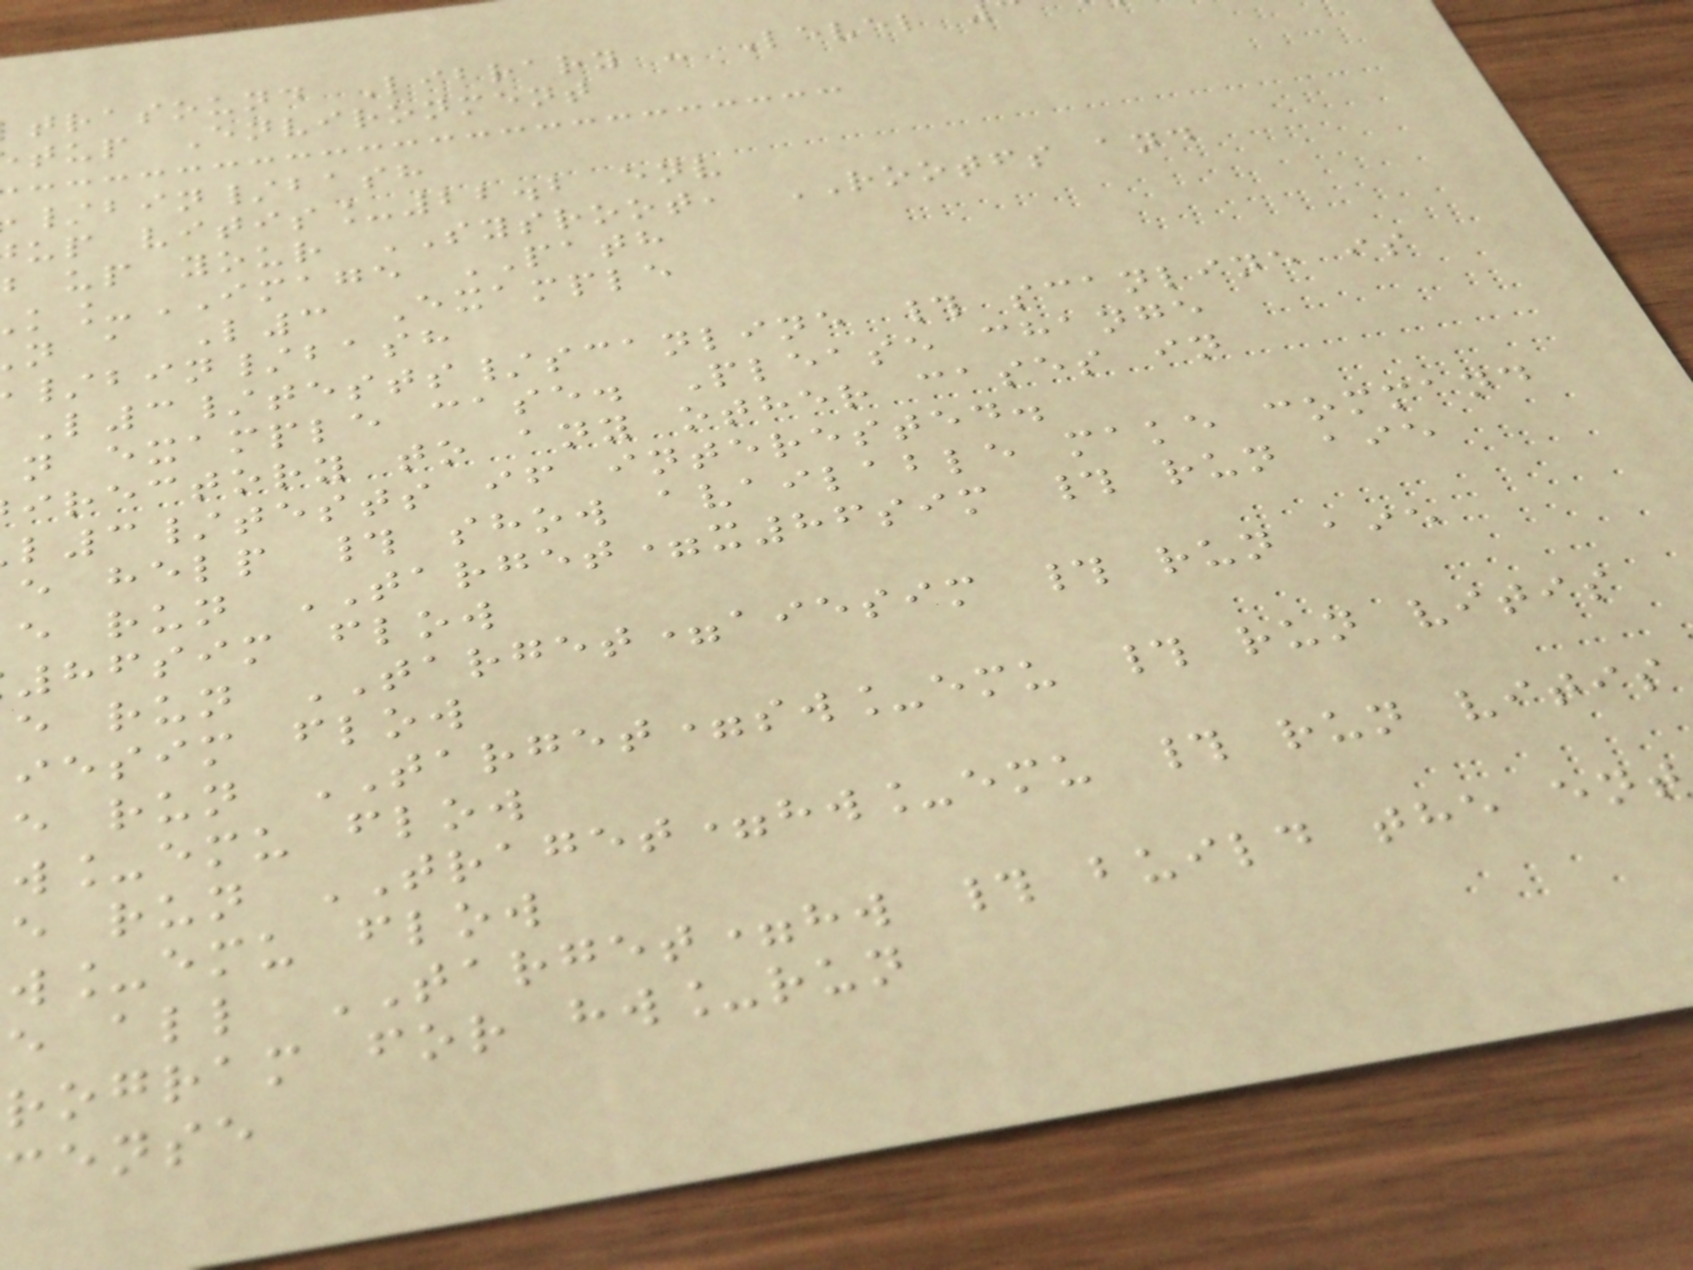trasound Library - Level
tup Environment
/bin/bash
up vitis_22.2 env
up your SYSROOT, ROOTFS and
_IMAGE PATH
n a L3 Example
/bin/bash
L3/tests/scanline # scanline is
n example case. Please change
irectory to any other cases in
l3/tests if interested.
e help # show available make command
e run TARGET=x86sim # run aie
86sim flow
e run TARGET=aiesim # run aie
iesim flow
e run TARGET=sw_emu # run vitis
w_emu flow
e run TRAGET=hw_emu # run vitis
w_emu flow
e all TARGET=hw # build the ent
rogram for hw_run
cense
